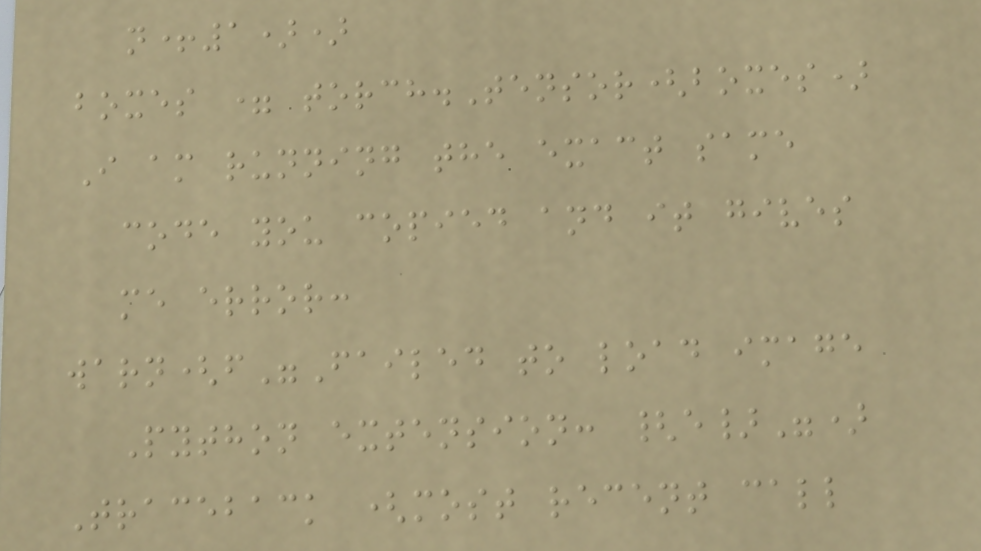n+1))
boxes = torch.Tensor(boxes)
I am running the exact same
code you copied and it gives
me error:
warn(f"Failed to load image
Python extension: {e}")
Traceback (most recent call
